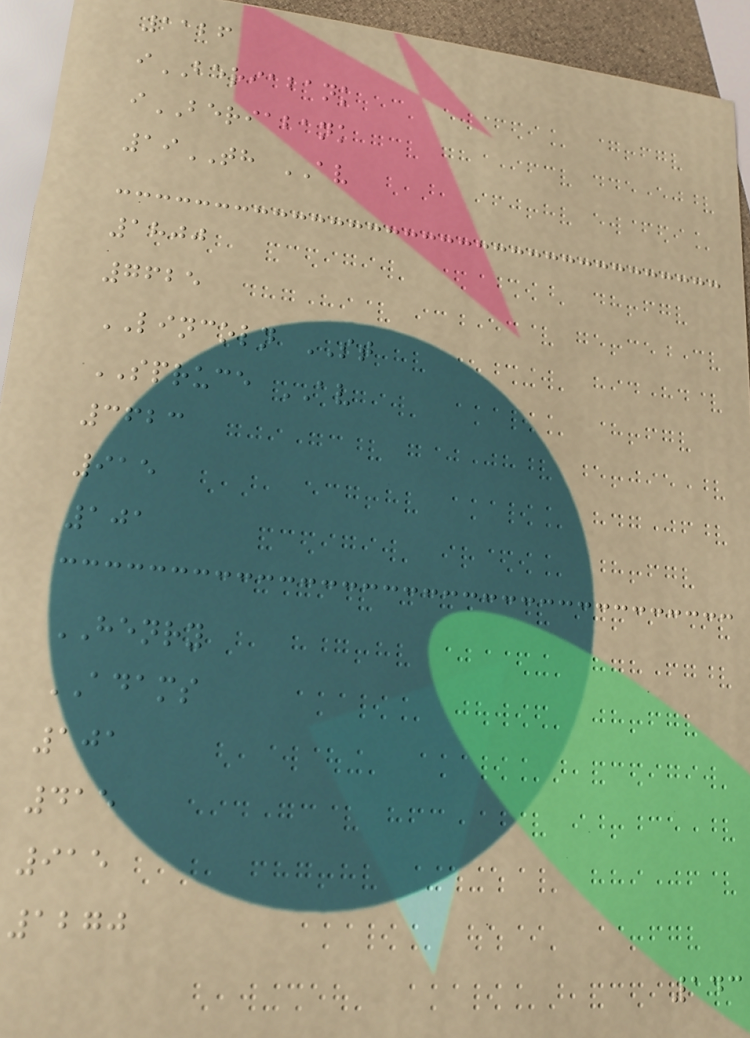1126
iBERIABANK
iBERIABANK
19TH AV
1800
7625
LINCOLN ST
SPRUCE AV
3623
915
101
HENRY
ADAMS
101
415
915
1270
143
